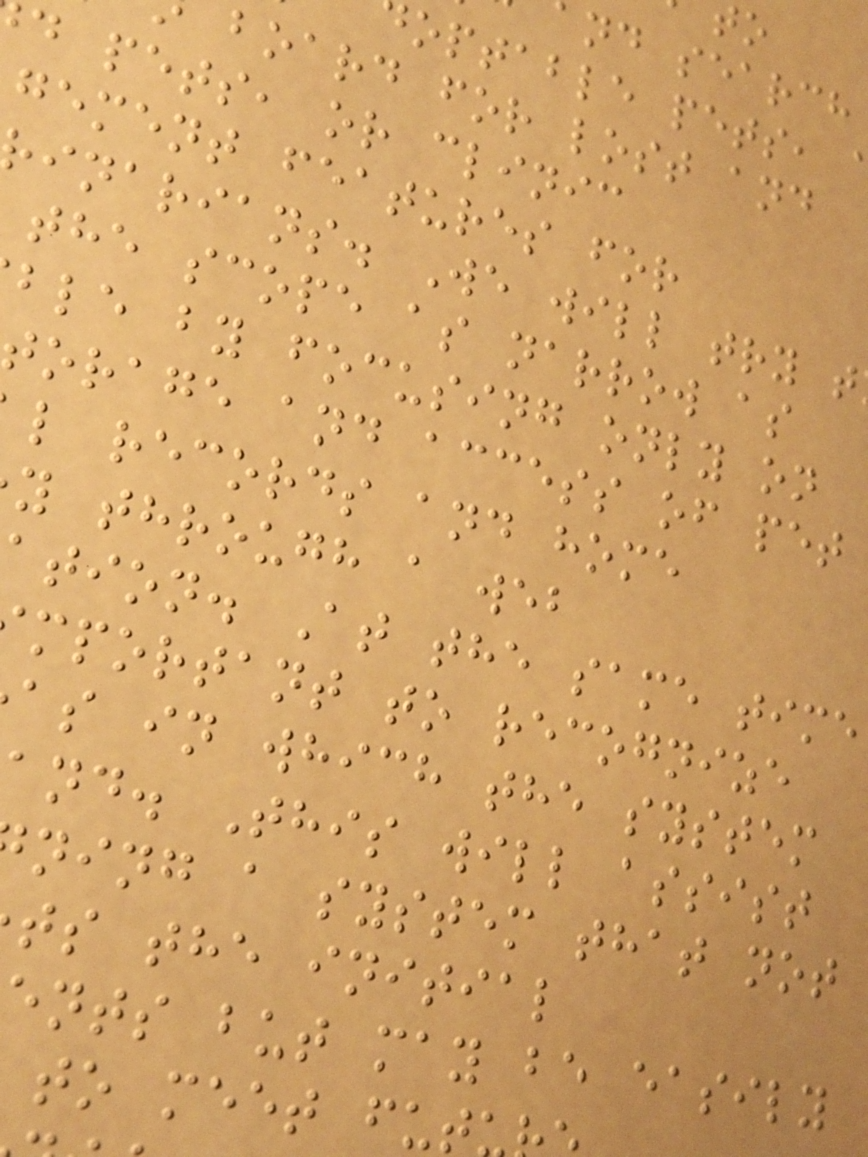nd search
optable pets,
board for lost and
d pets, or clinic
gement features for
inarians. We will try t
the scope as narrow as
ble by focusing only on
torage and access of pet
l records and home
y through a web
ation. At the same time
mportant to recognize
as in which the system
and. This will assist
ning a system that not
ts the initial
ents but may be easily
to meet fut
